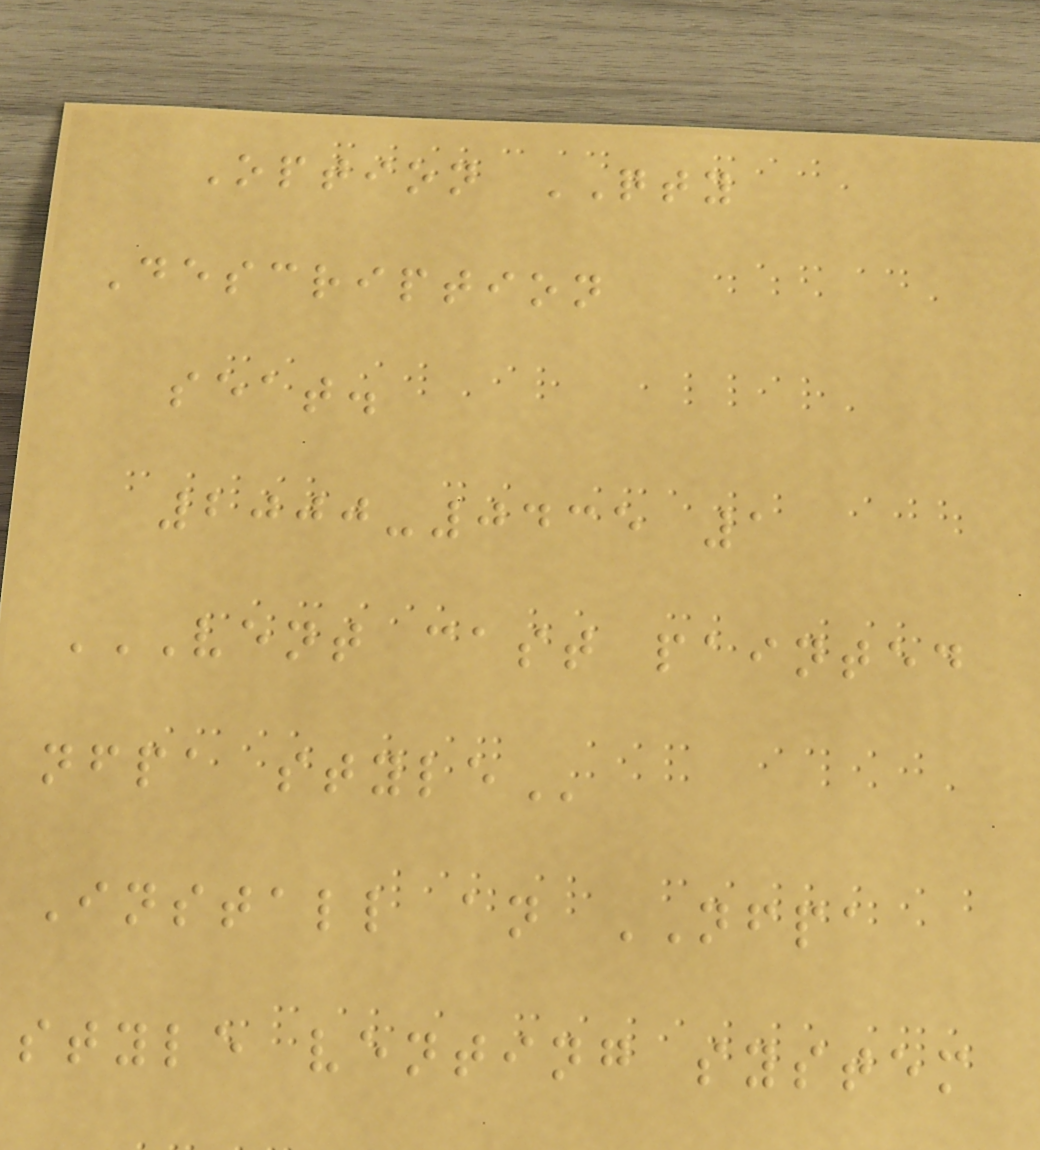Option QTY
Description
seat.
2000-0435 1
VENT CAST PAINTED
NFPA STYLE
Install an NFPA
style venting system
